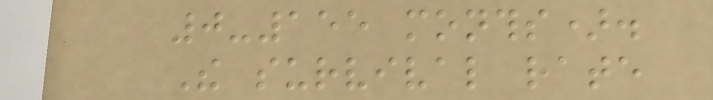0-155 months).
The survival rate
